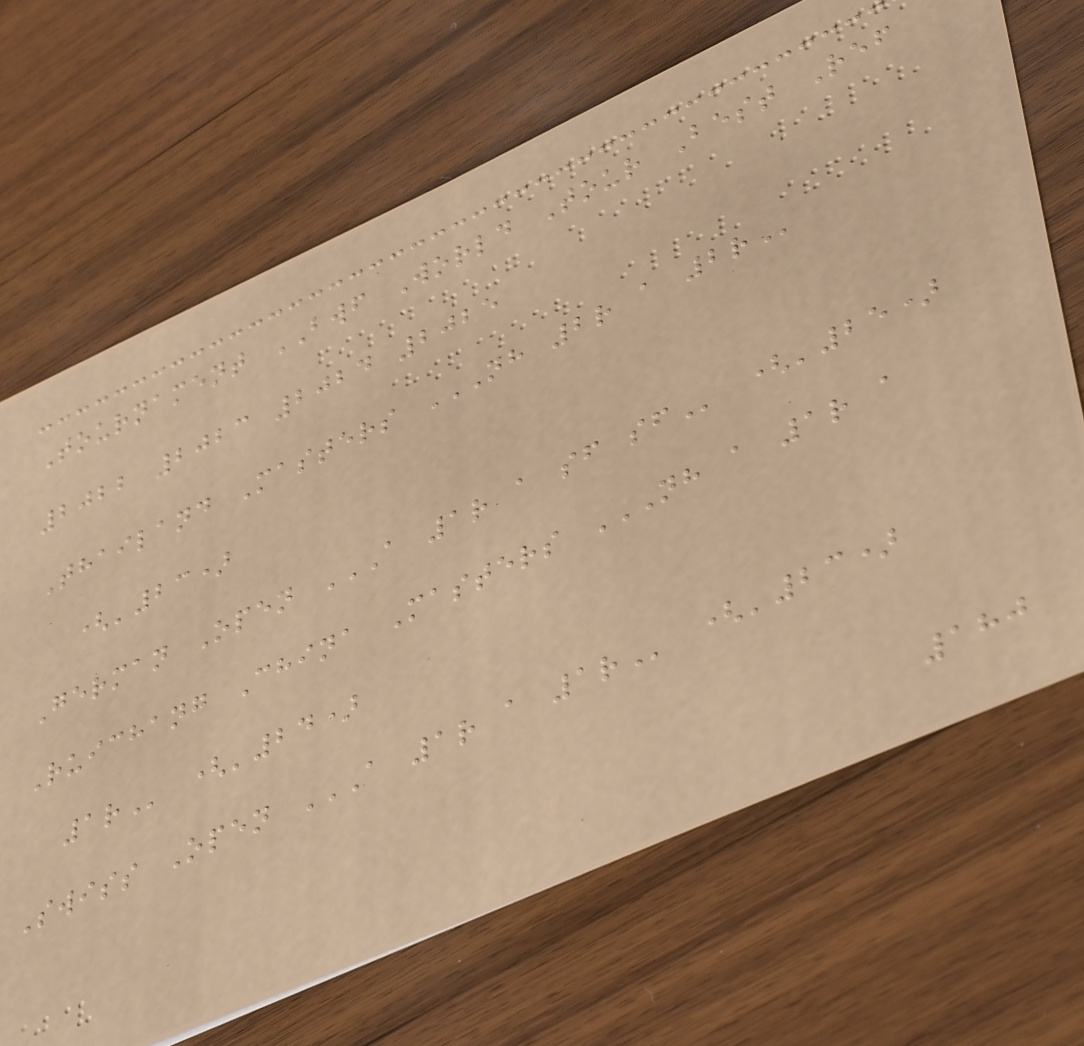Tournament BWF World Tour Best Ref
2022 2023 2024 2025
Thailand Masters NH 2R A 2R
('23)
German Open A 1R A SF SF ('25)
Ruichang China Masters NH A 1R A
1R ('24)
Swiss Open A 1R A 1R ('23)
180
